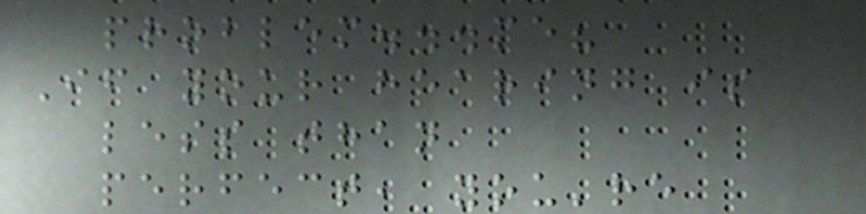problem...me?
If your hearing is
less than
perfect, you're
